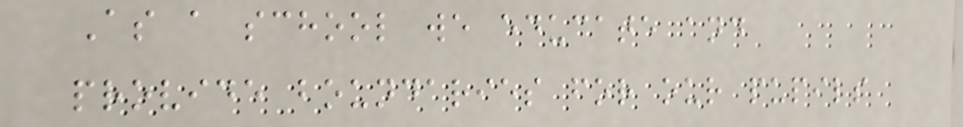As a school we educate and
provide boundaries for our pupils
